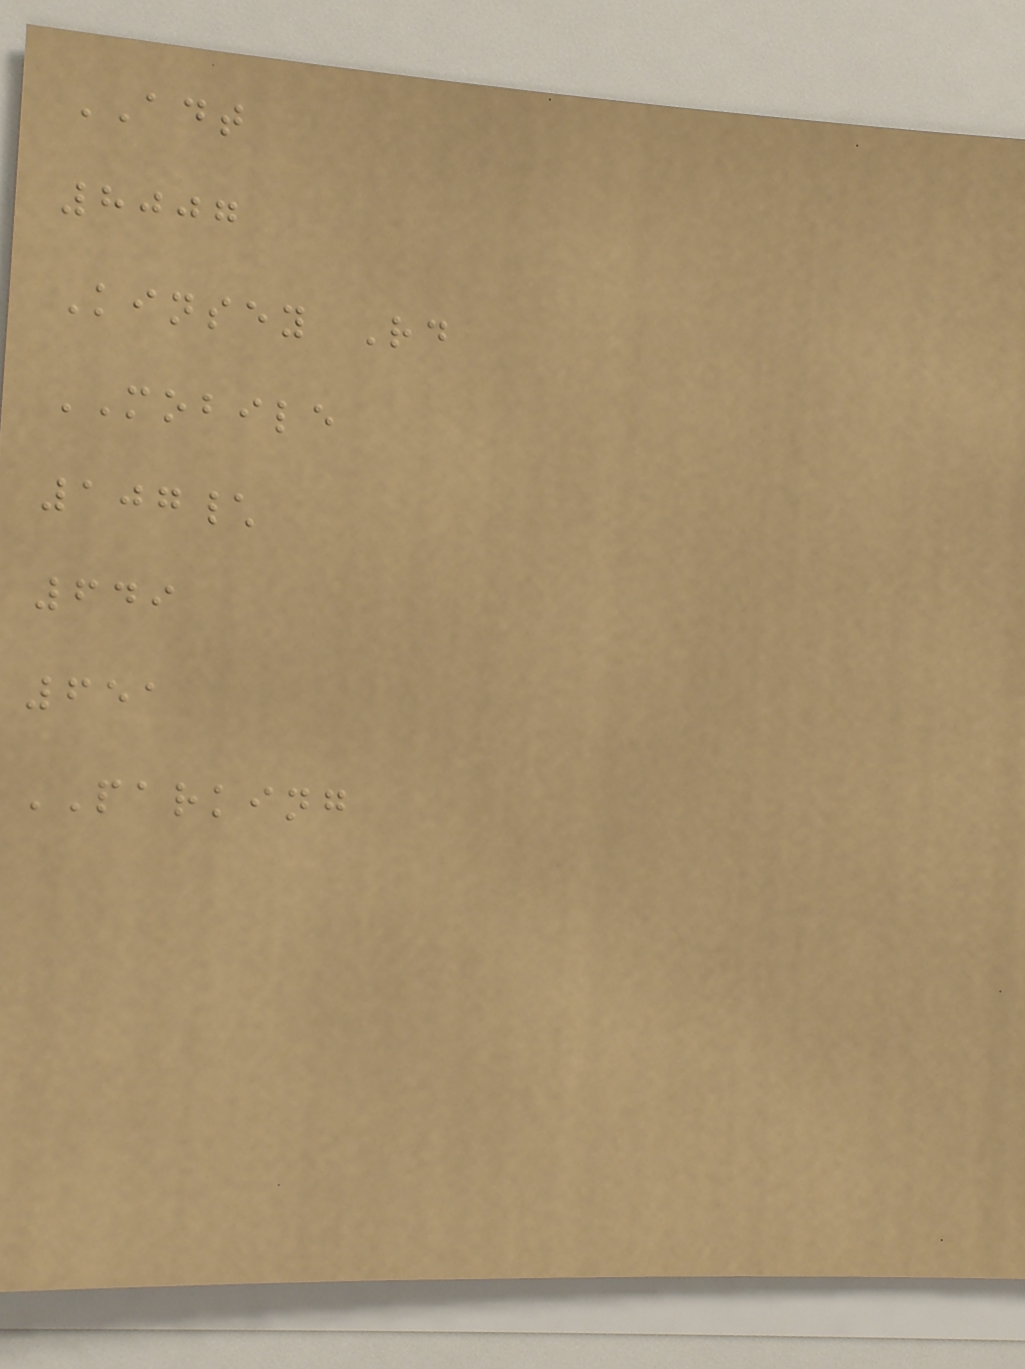ADT
8007
Kinsey Rd
MOBILE
107\
649
651
PARKING
